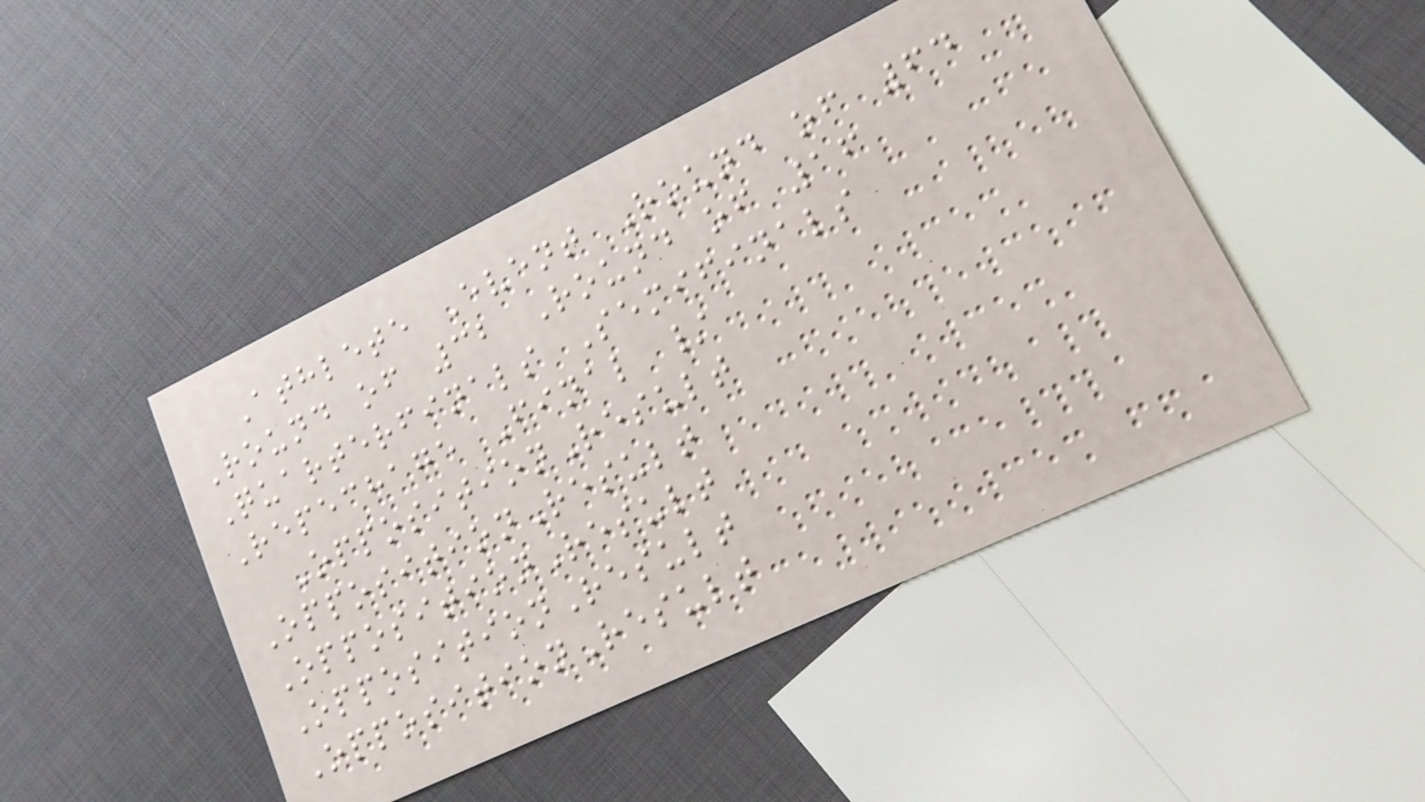Athlete Event Round of 64
Round of 32 Round of 16
Quarterfinals Semifinals
Repechage Final /
OppositionResult
OppositionResult
OppositionResult
OppositionResult
OppositionResult
